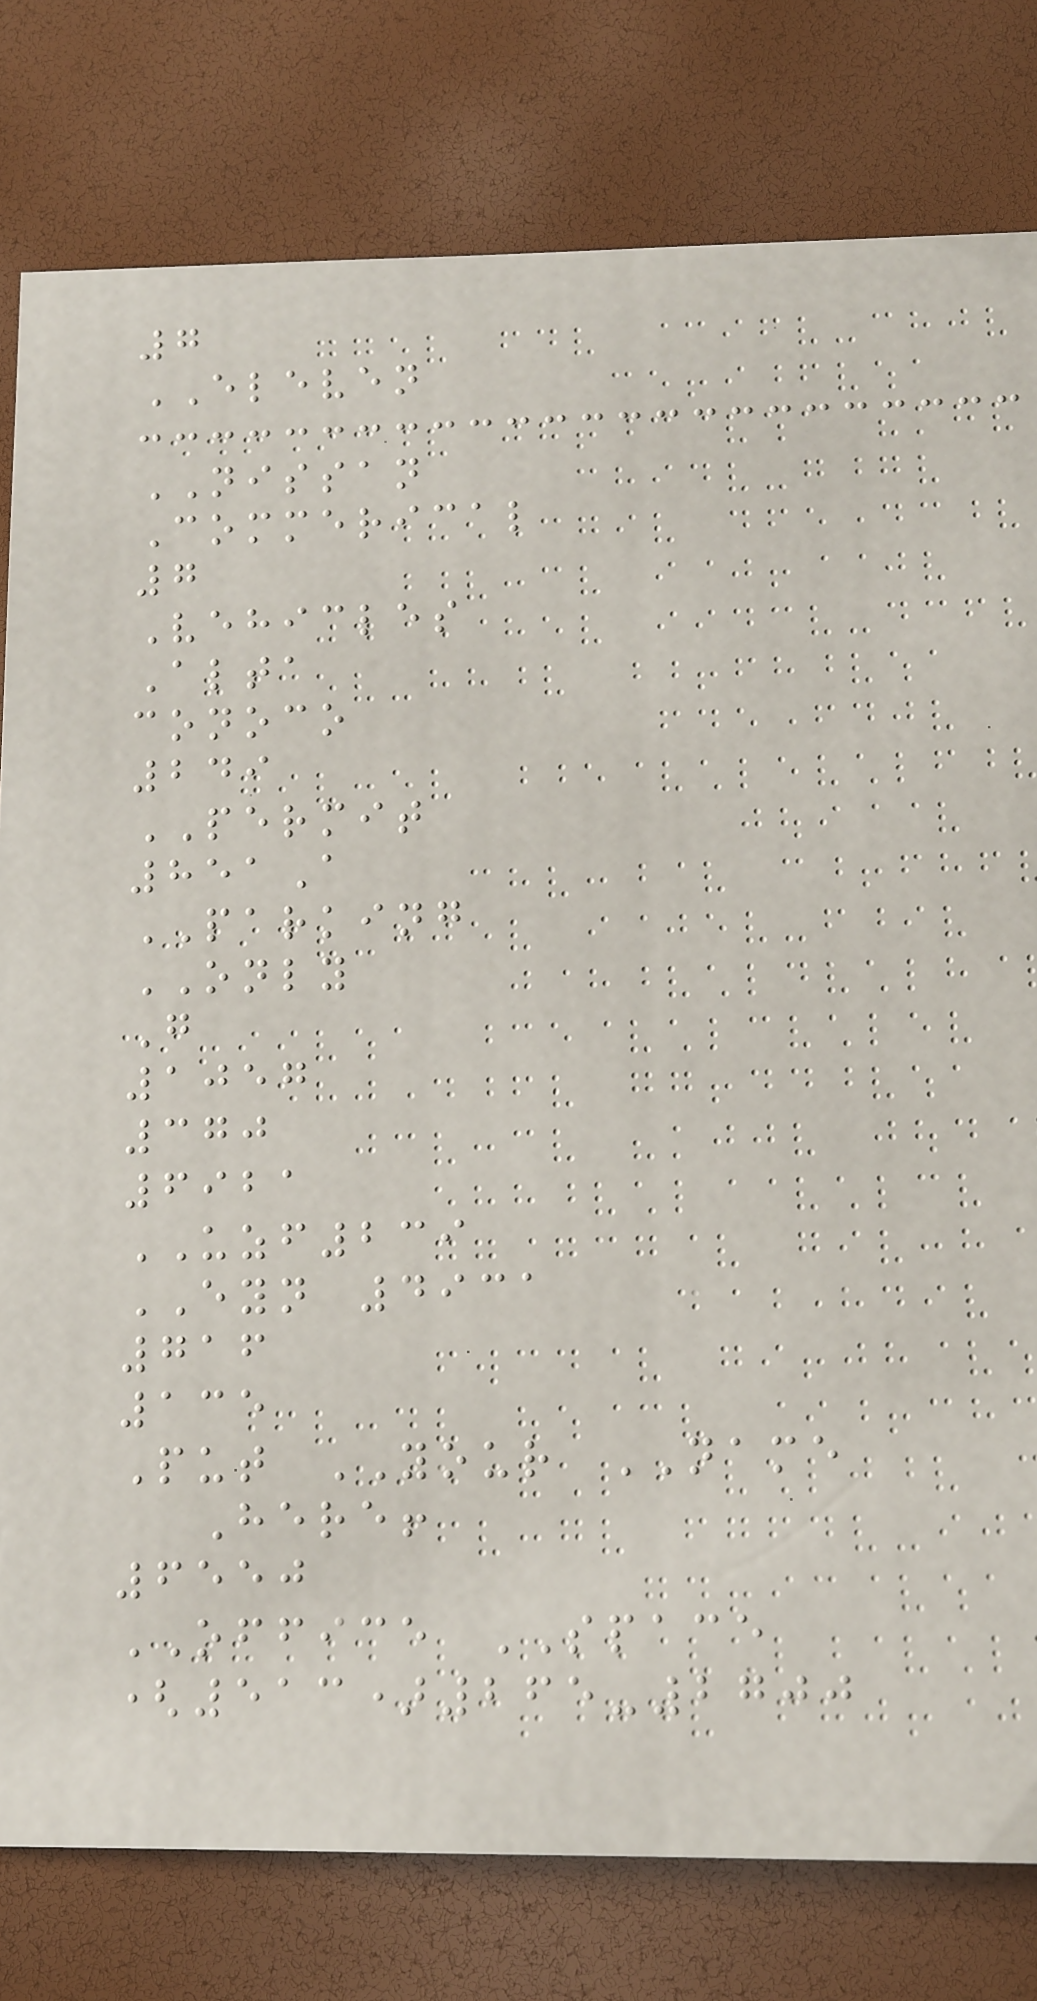7
ELEVEN
NISSAN
Commerical
7
Vehicles
Alta
conoco
249
PERMIT
851A
PARKING
ONLY
G
1057
370
6921
UZF239
EYN 4931
716
135
Put YOUR NAME
Here!
6550
OFFICE SPACE
(513)265-2700
